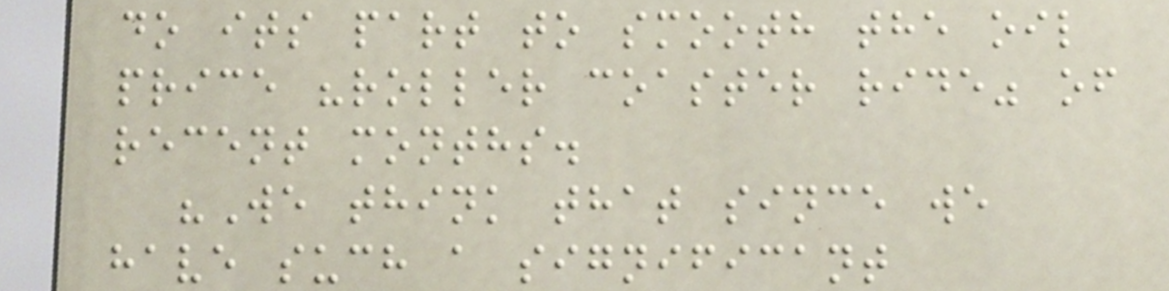do its part to smooth the oil
price "roller coaster ride" of
recent months.
"We think that since we
have such a significant
